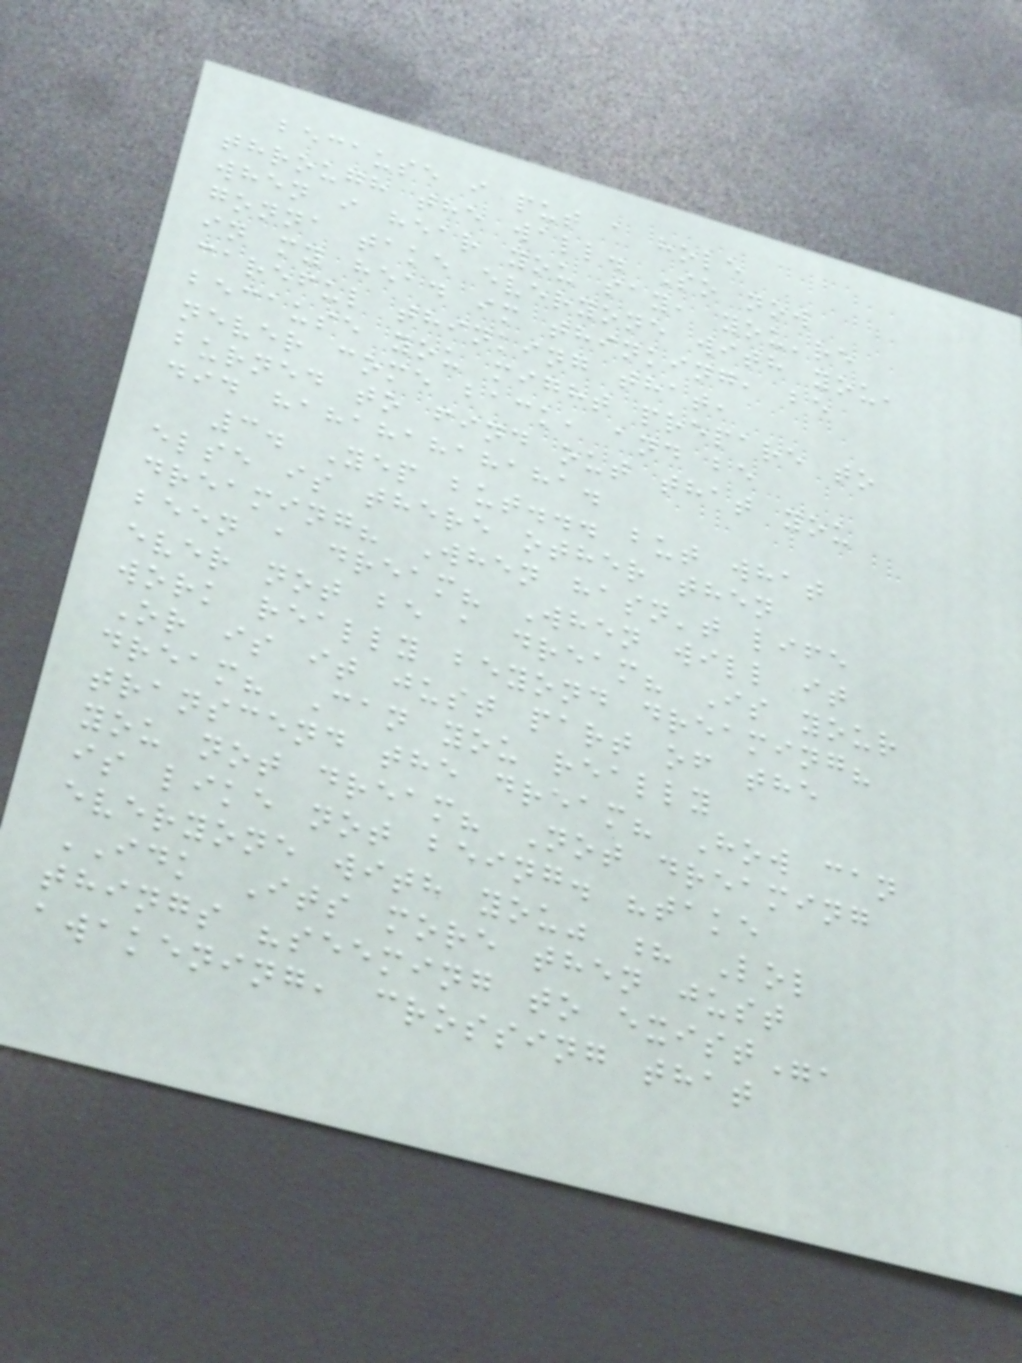because i put a hole
through the wall. So now
when i hear you say, you're
gonna take everyone with you,
in my head im thinking, be
careful thinking that,
because you might prepare to
never come back, and be
burned to find out that you
did hahahahahaha.
3. Yep but... but what
else is there other then
dreaming? When hasn't life
been a dream? When will it
ever not be a dream? Is your
work really beyond dreaming?
Or is it just part of the
dream? Can you really
transcend the dream? How can
you not dream? Not dreaming
is like not being. "take
everyone with you" ? Lol
IDK Its more then just
things "seeming to exist",
awakening, crossing that
